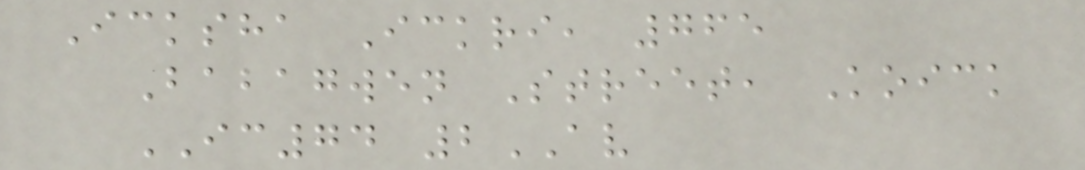Icksha Ickri, 765
Babagwen Street, Koick
IC74 2AV
